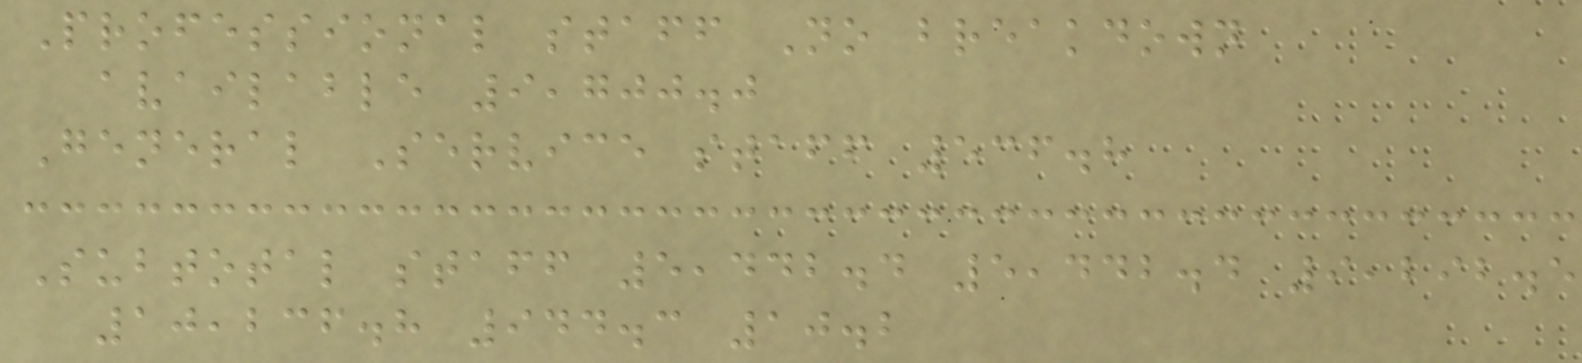Professional staff No breakdown
available 9,700.0
General Service staff 536.8
Subtotal staff 5,442.4 5,442.4 9,292.5
10,236.8 944.3 10.2
